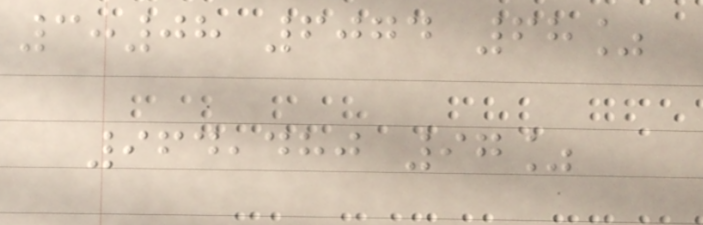3:08 6074 68%
964,480 97%
